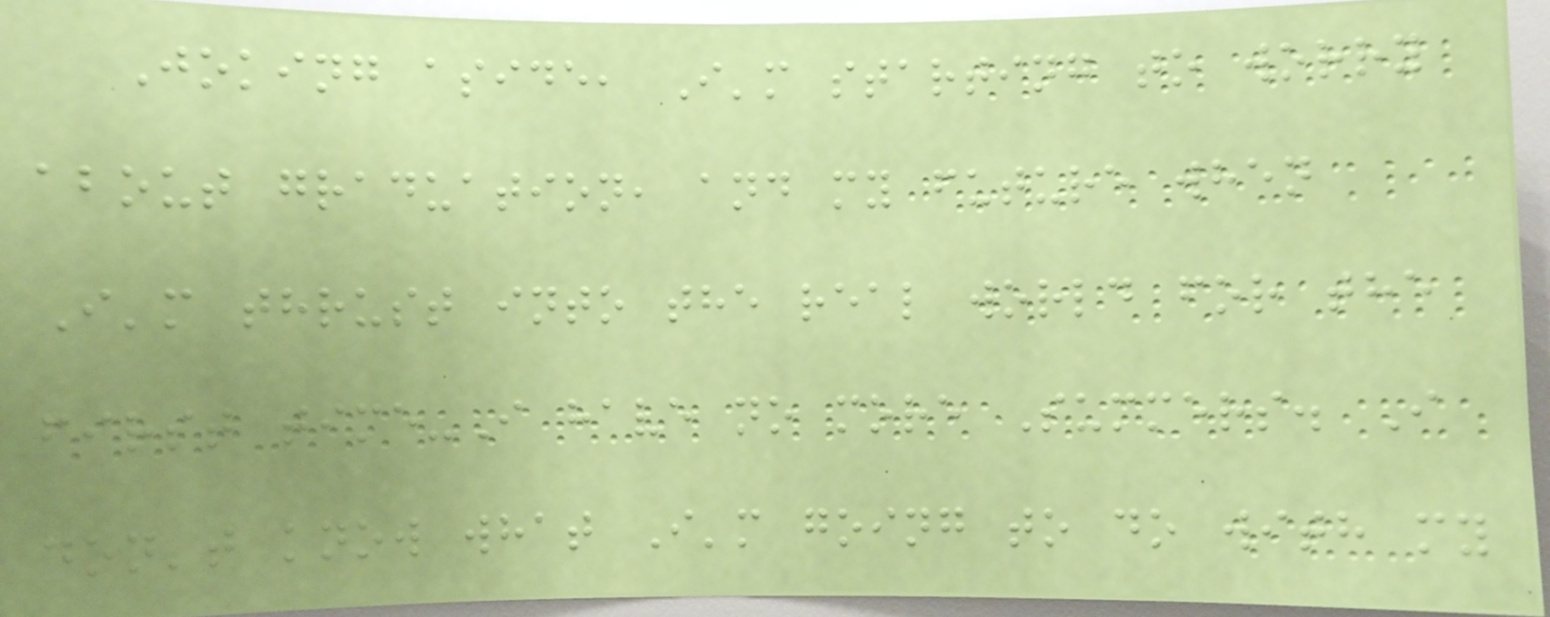Joking aside, I'm starting to worry
about graduation, and my future when
I'm thrust into the real world for the
first time-I have no more Summers. I
don't know what I'm going to do with my
